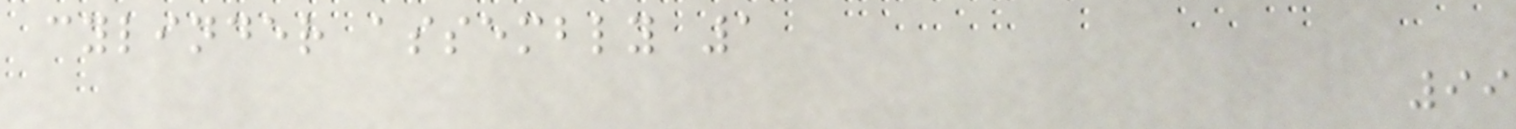cylinder assembly 1
99
